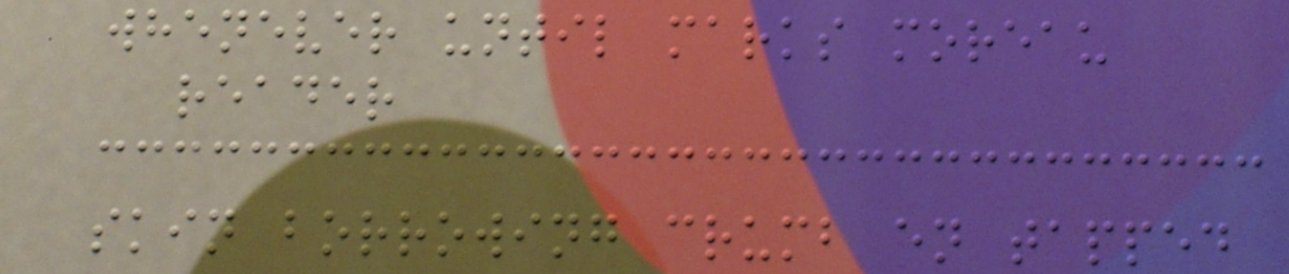whenever until marks moreau
reader
skin borrowing crumb en tapped
